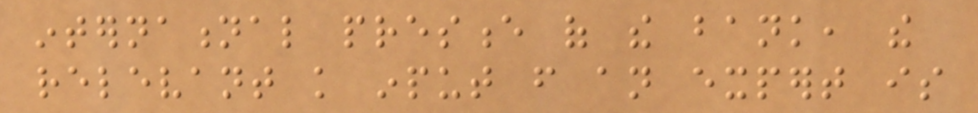international presence of the bank, the
relevant knowledge input from an expert is
